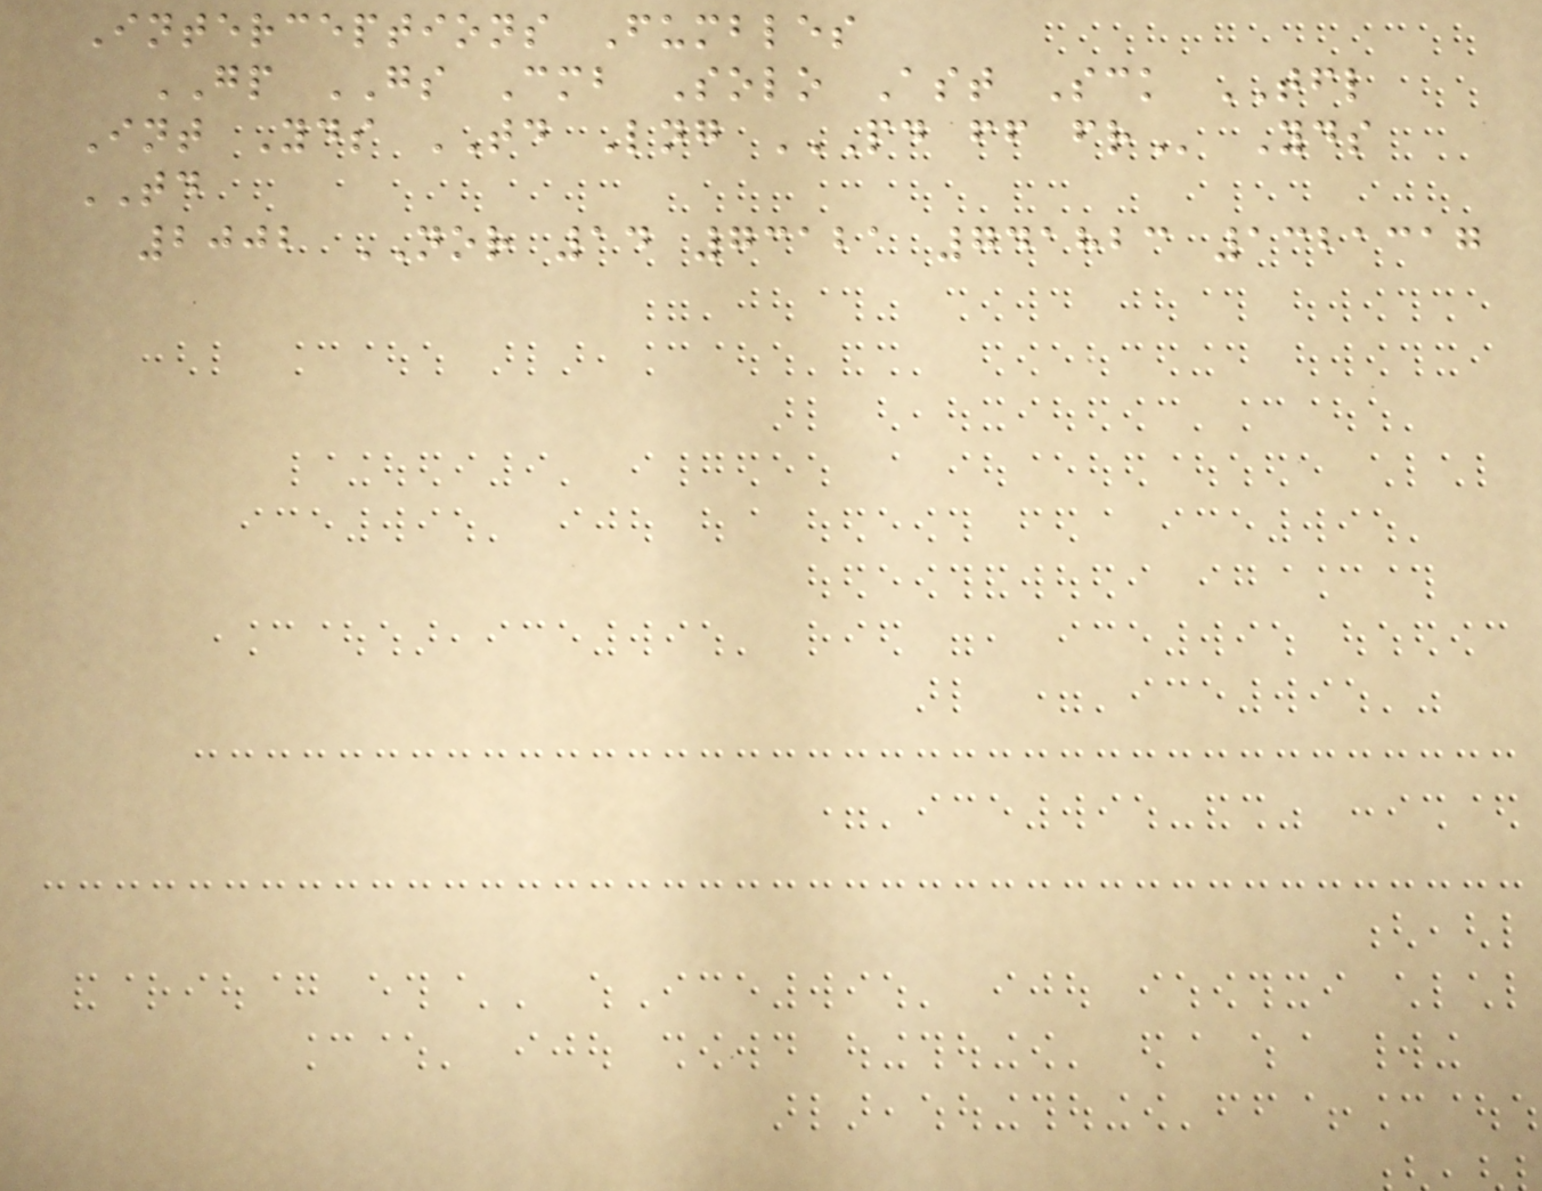Interceptions Fumbles
GP GS Cmb Solo Ast Sck TFL
Int Yds TD Lng PD FF FR Yds
TD
2002 NOR 14 73121 741823 1321317
